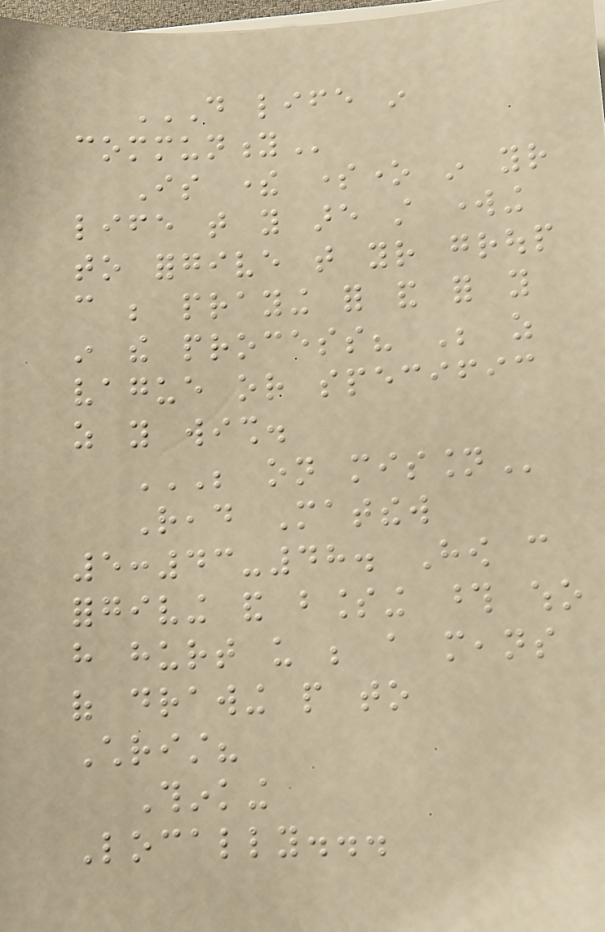DO LIFE IN
COMMUNITY
Is there someone in your
life that you are still working
to forgive that your group
can be praying for and for you
in the process? Be as
vague or specific
as you wish.
BE ON MISSION
Read Matthew
5:43-48. How can
forgiving and blessing those who
have hurt us be a means
of drawing people to
Christ?
Thinking
Locally...
